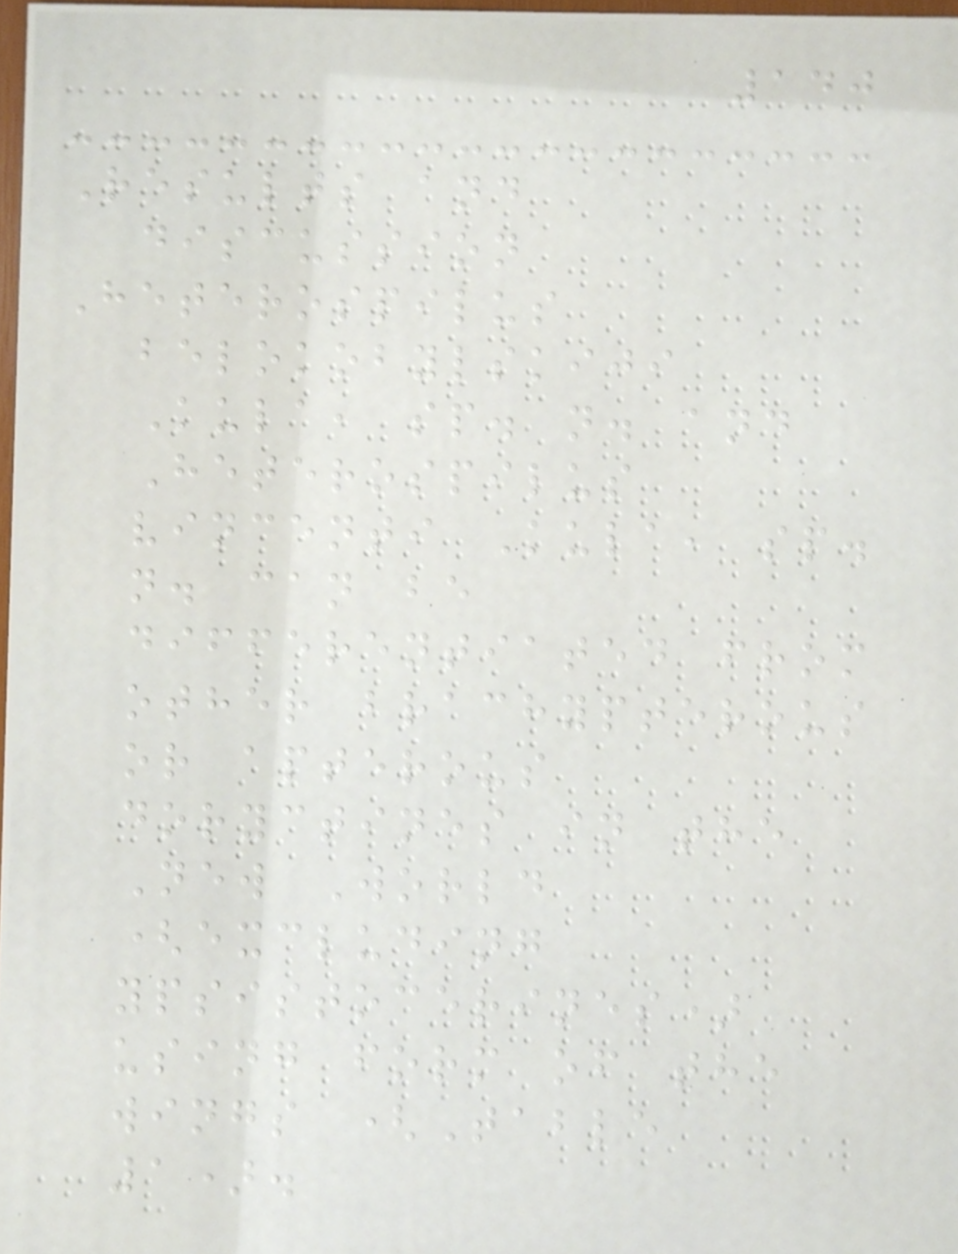140
Results and
discussion
Heterospilus
belokobylskiji
Kula, sp. n. and
Heterospilus
vincenti Kula, sp.
n. can be
differentiated from
other brachypterous
or apterous
doryctines in the
New World
(excluding
ypsistocerines)
using form of the
wings (Table
1).
